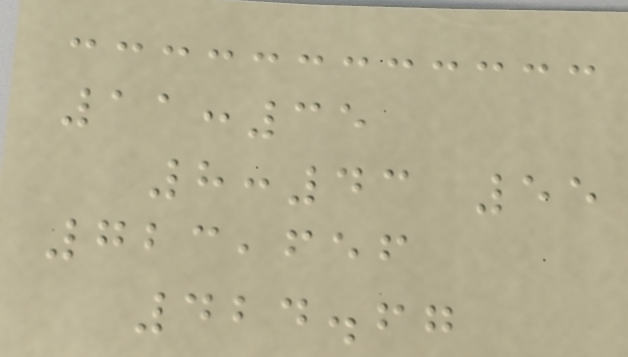11:35
8:43 55
723,656
424.67
